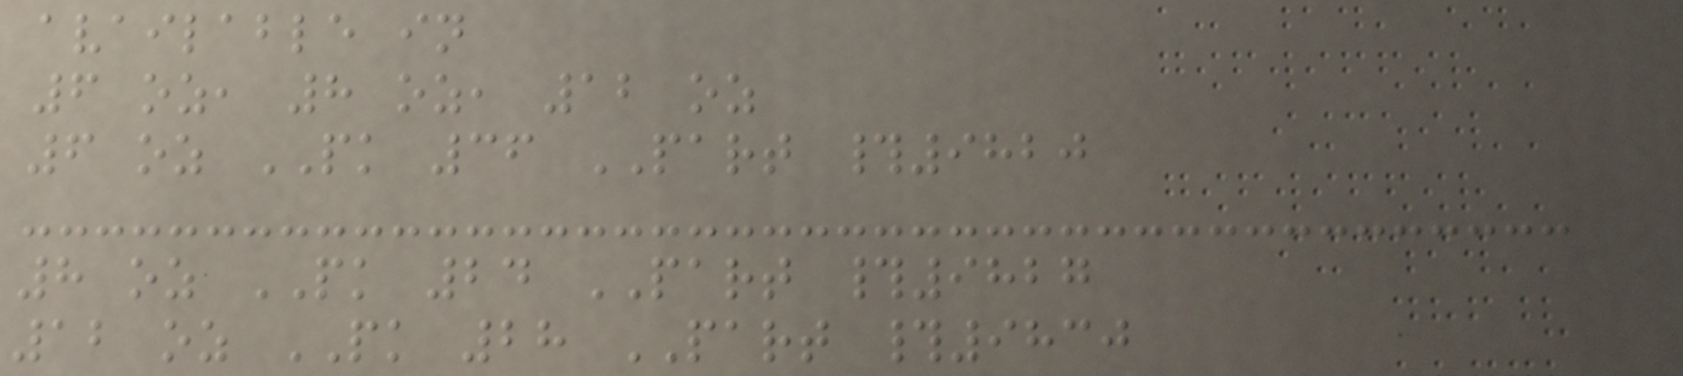available in
6 oz, 8 oz, 12 oz
6 oz PK 36 PART #9820
8 oz PK 24 PART #9827
12 oz PK 28 PART #9830
